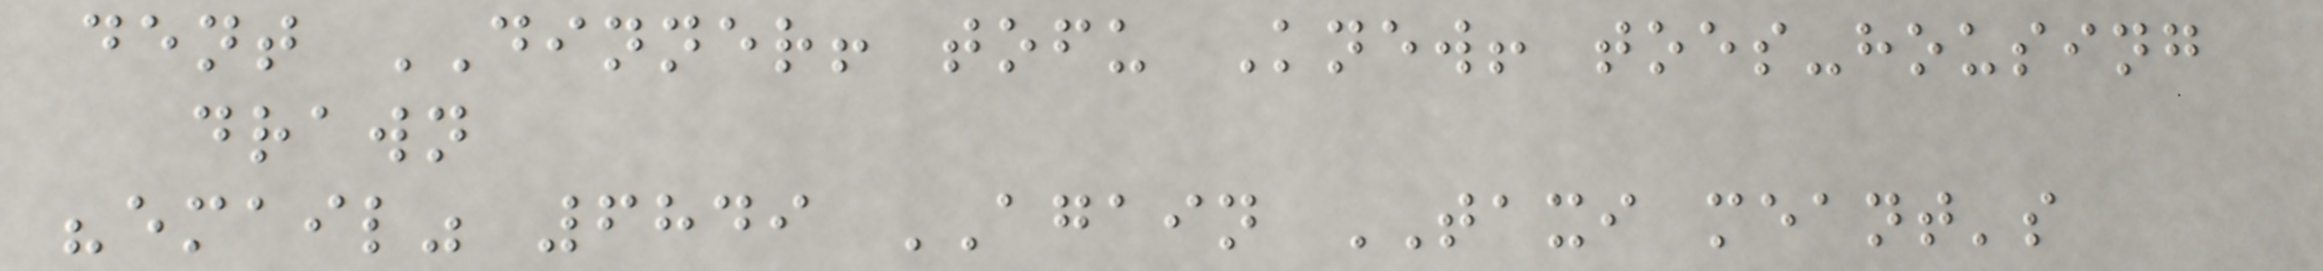dent DINNER! tofu Knew! toes-housing
drawn
"email" 6849 AGAIN TAXI meant's
